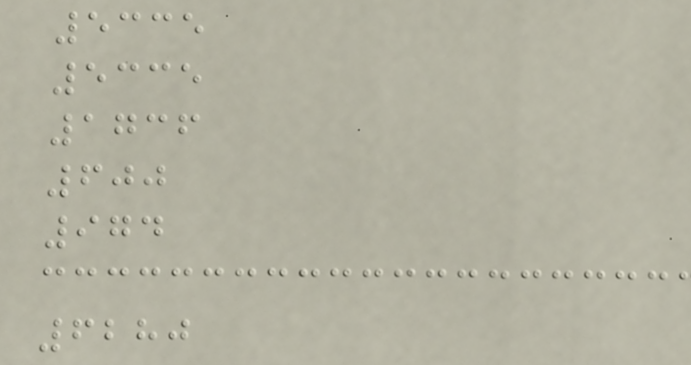5335
5335
1736
600
974
6280
